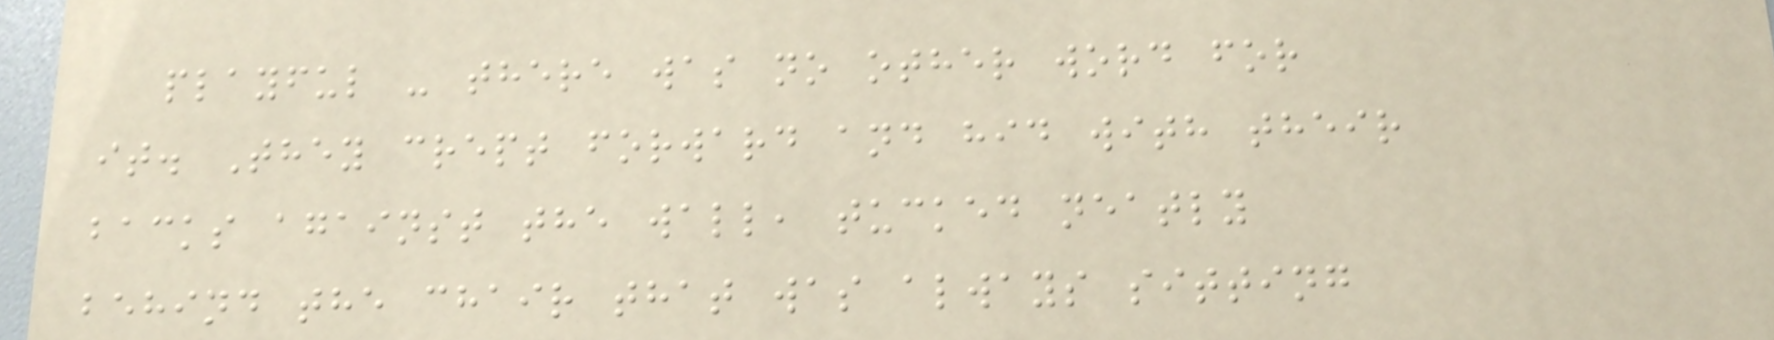playful - there was no other word for
it. They crept forward and hid with their
backs against the wall, tucked neatly
behind the chair that was always sitting
